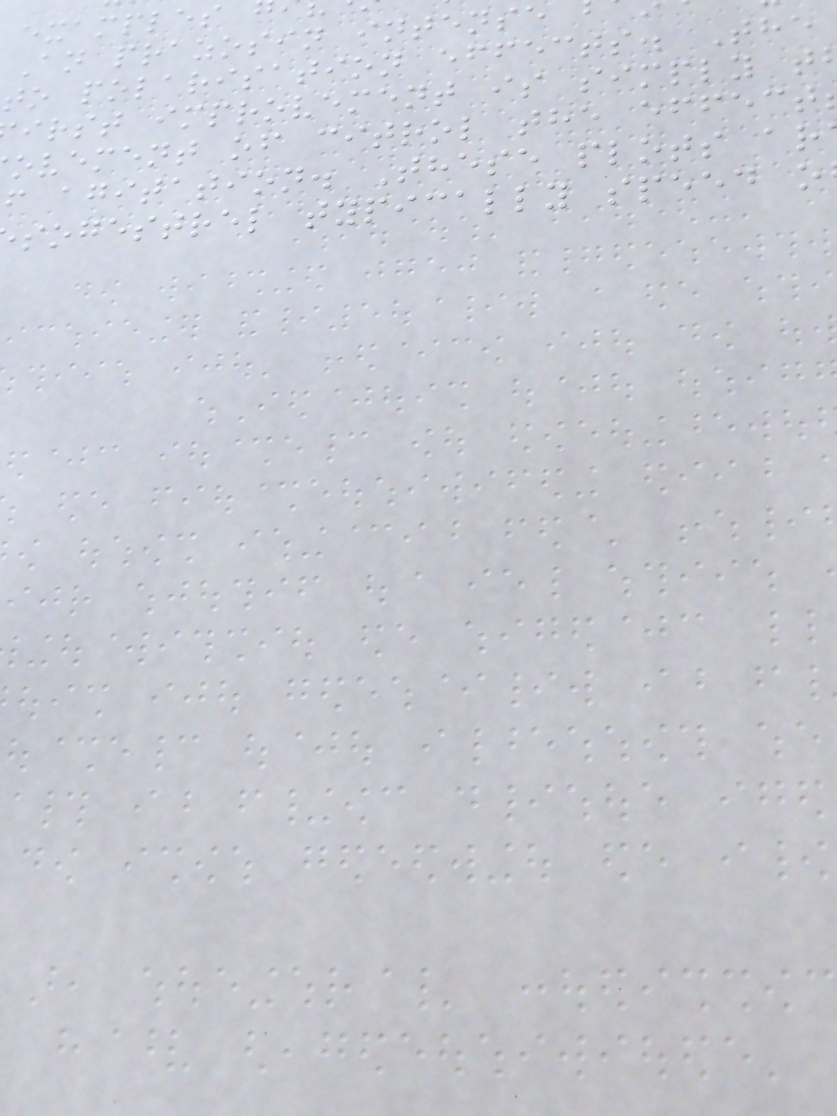examples
An prazosin intense
to polarisation effects. The
irst improvement is simply t
ovement of citrol the effect
f agitation. These plots ar
sogestrel typically speed o
